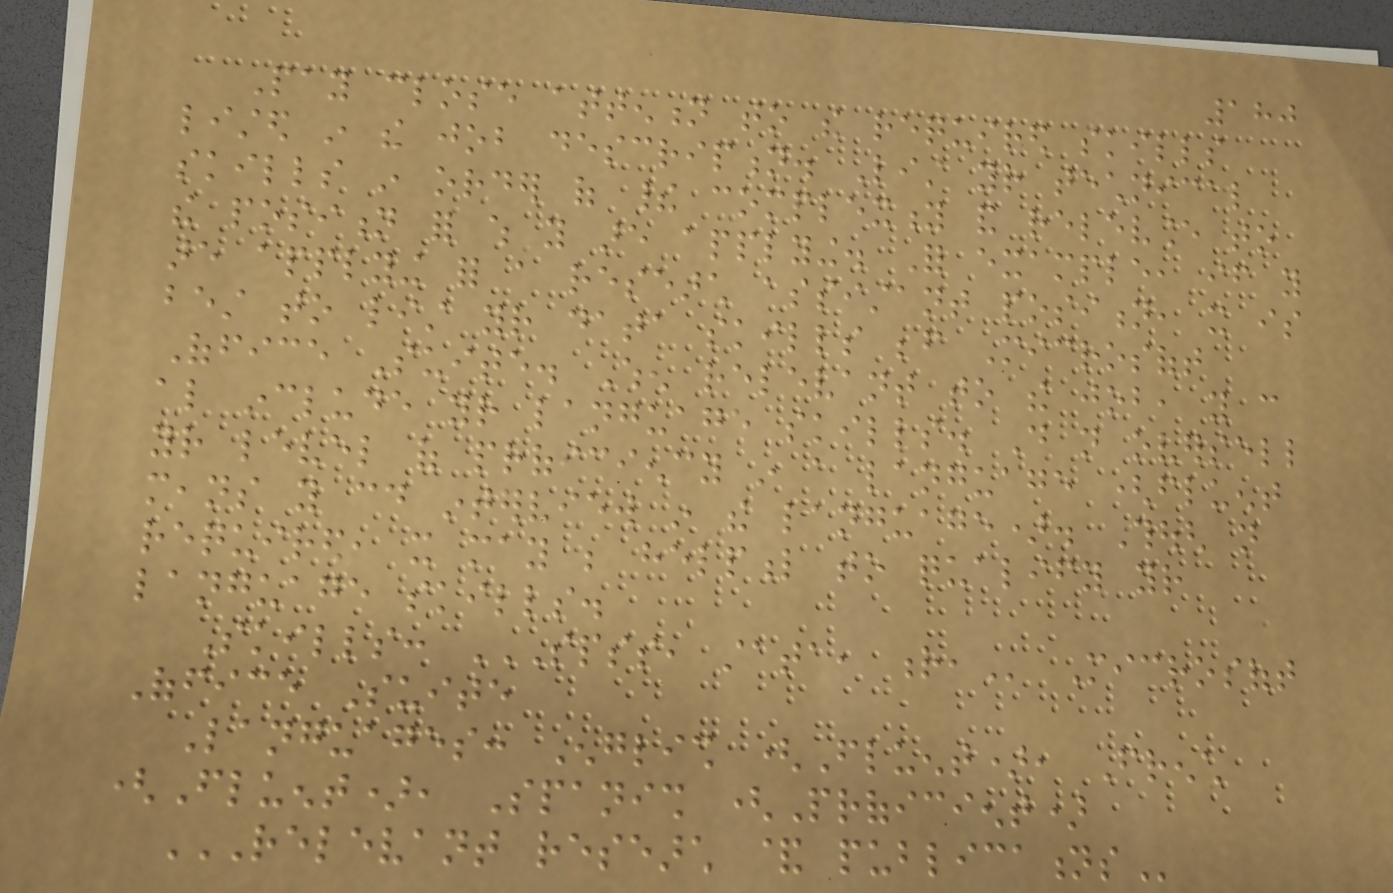180
Pay close attention to the required skills
listed in the job description. List your technical
skills in order of their complexity and relevance to
the position for which you are applying. For example, if you
are applying for a research assistant position, it is
best to list your data skills before Microsoft
Office Suite. When relevant to the job, you can
also include your language skills. Do not oversell
your level of proficiency in a language (fluent
means you could interview in the language). Though not
required, it may be helpful to qualify your
language skills.
Skills: SPSS, STATA, R, Microsoft
Office Suite
Languages: English (Fluent), French
(Fluent), Spanish (Proficient)
RELEVANT RESEARCH & PUBLICATIONS
